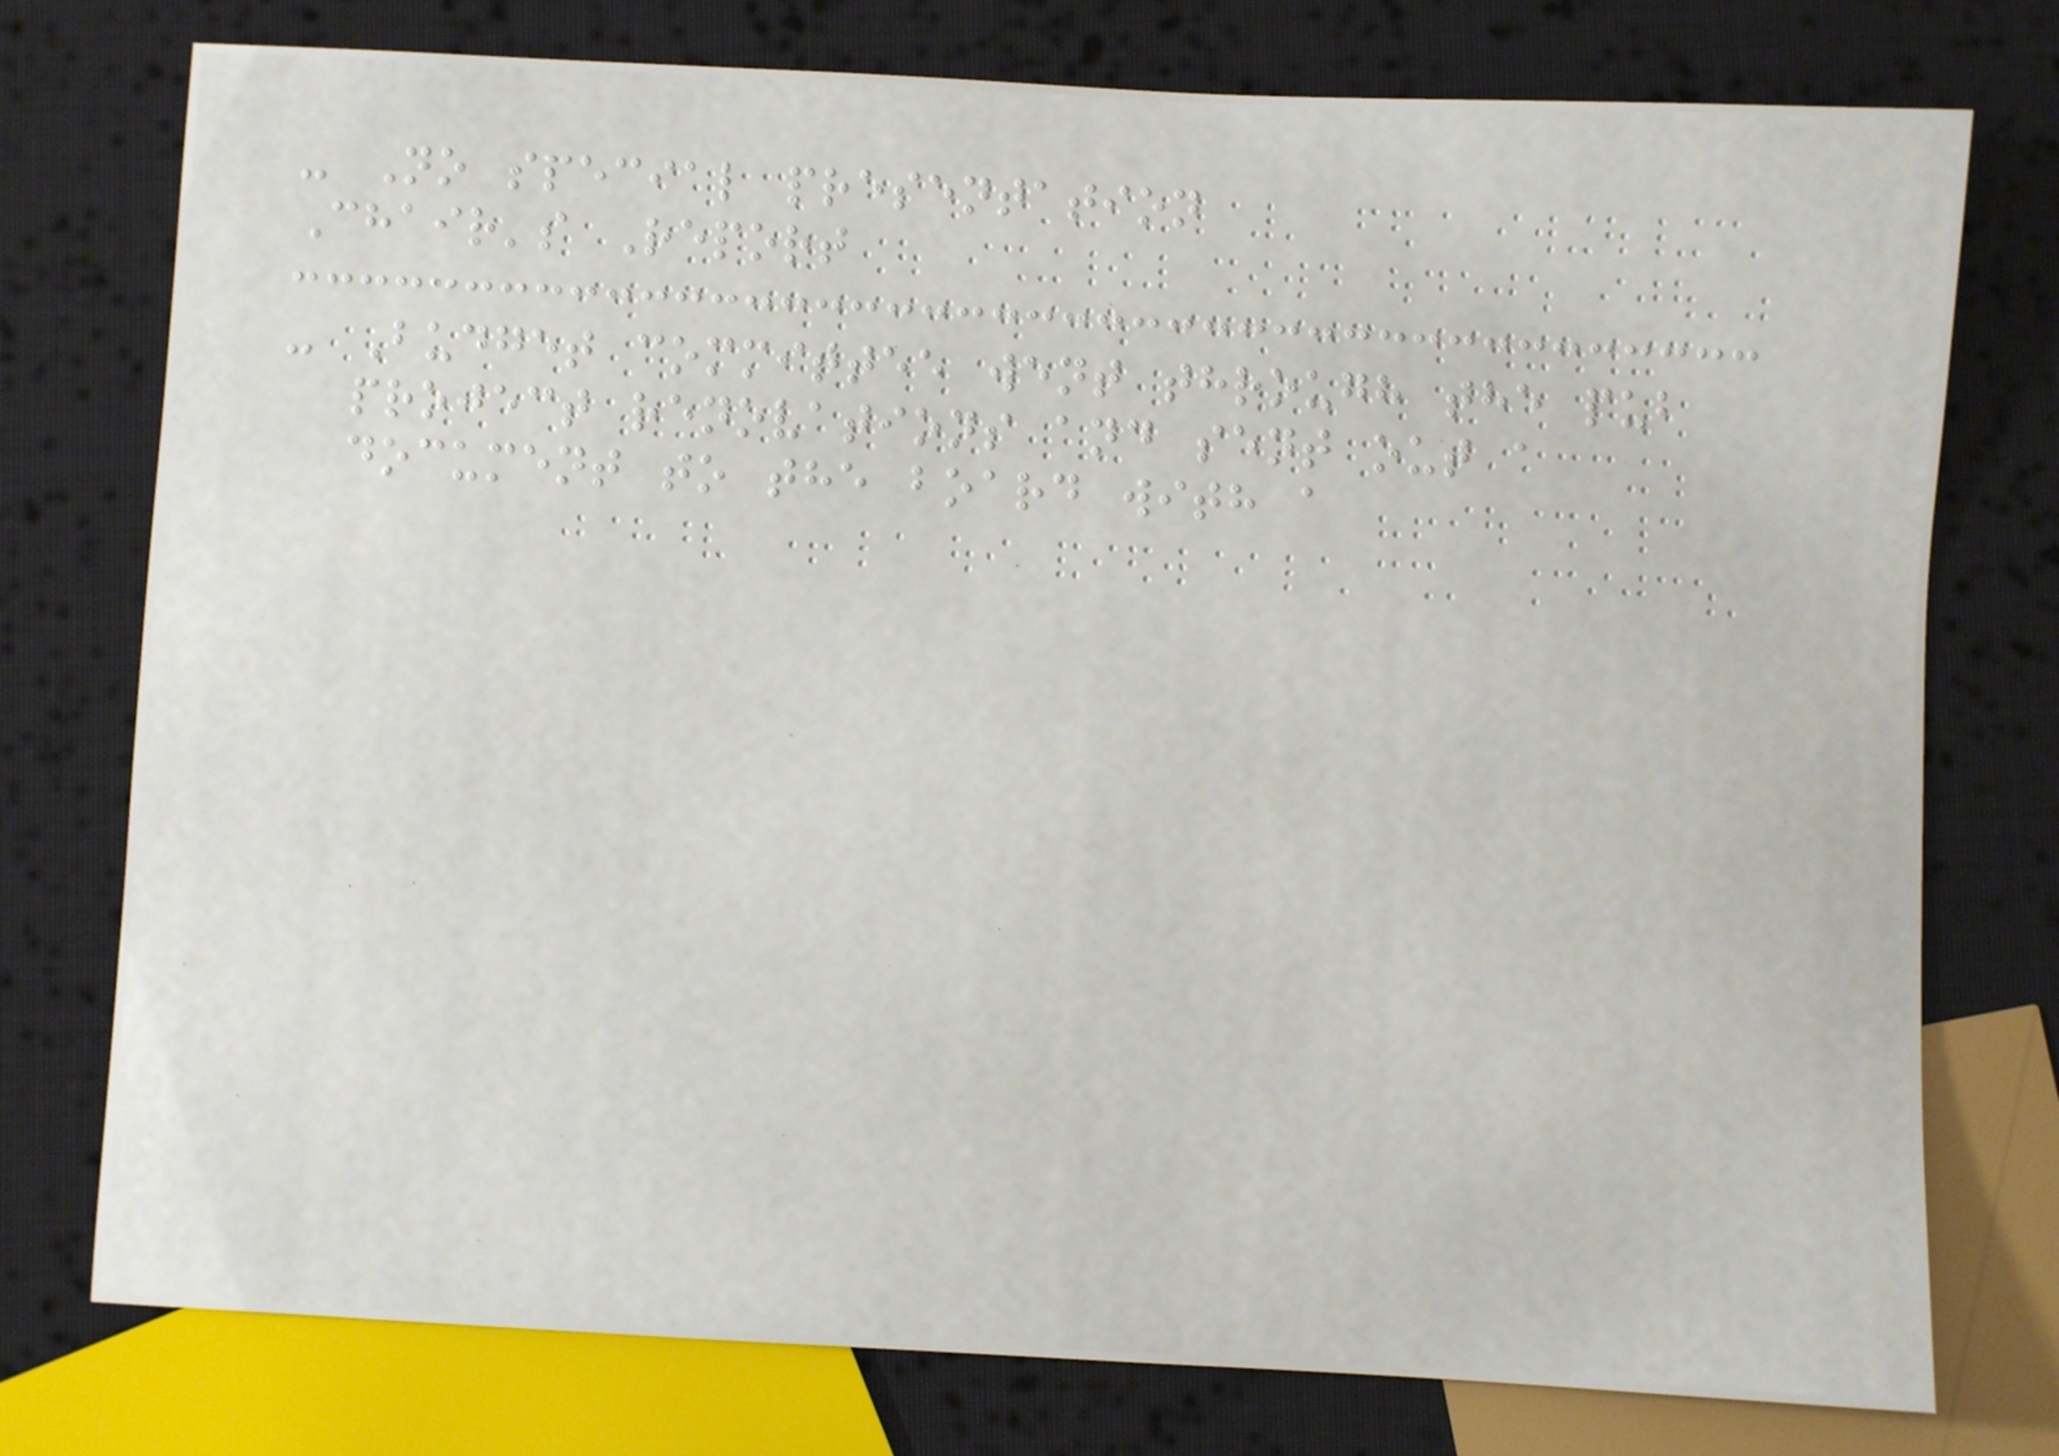- No special presentation
Chair's Report
- Budget committee went through the pub
project renovations and sent out a
document to the board with a
